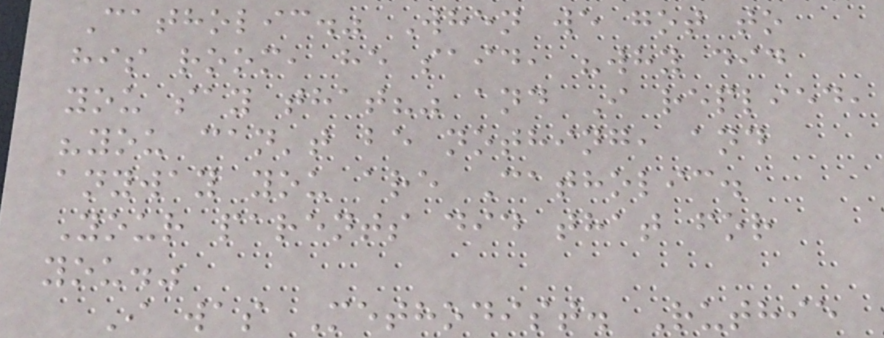Catholic." When we got to
his room, he said, "why did
you say that?" and I replied,
"you can't be nothing, and
anyway you are Catholic.
Your parents did that for
you."
I was Methodist. Ruthie
